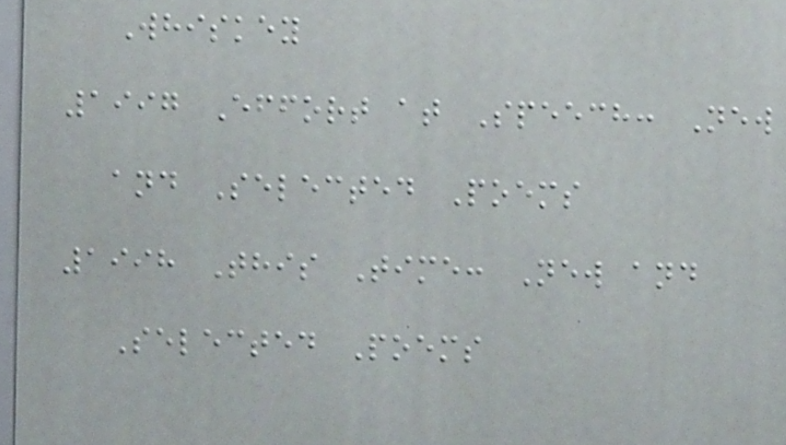Whiskey
1997 Effort at Speech: New
and Selected Poems
1998 This Time: New and
Selected Poems
